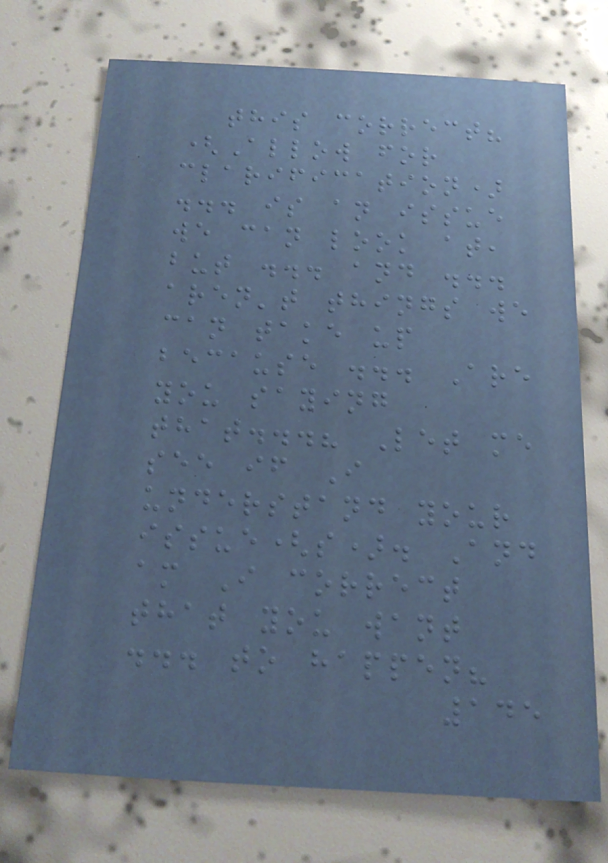this correct?
(Allow for
clarification)
... is an issue
we can look at,
but ... and ...
aren't things we
can take up
because ... Are
you saying
that...? Let me
see if I
understand your
issue(s). And
am I correct
that you want
... to happen?
145
